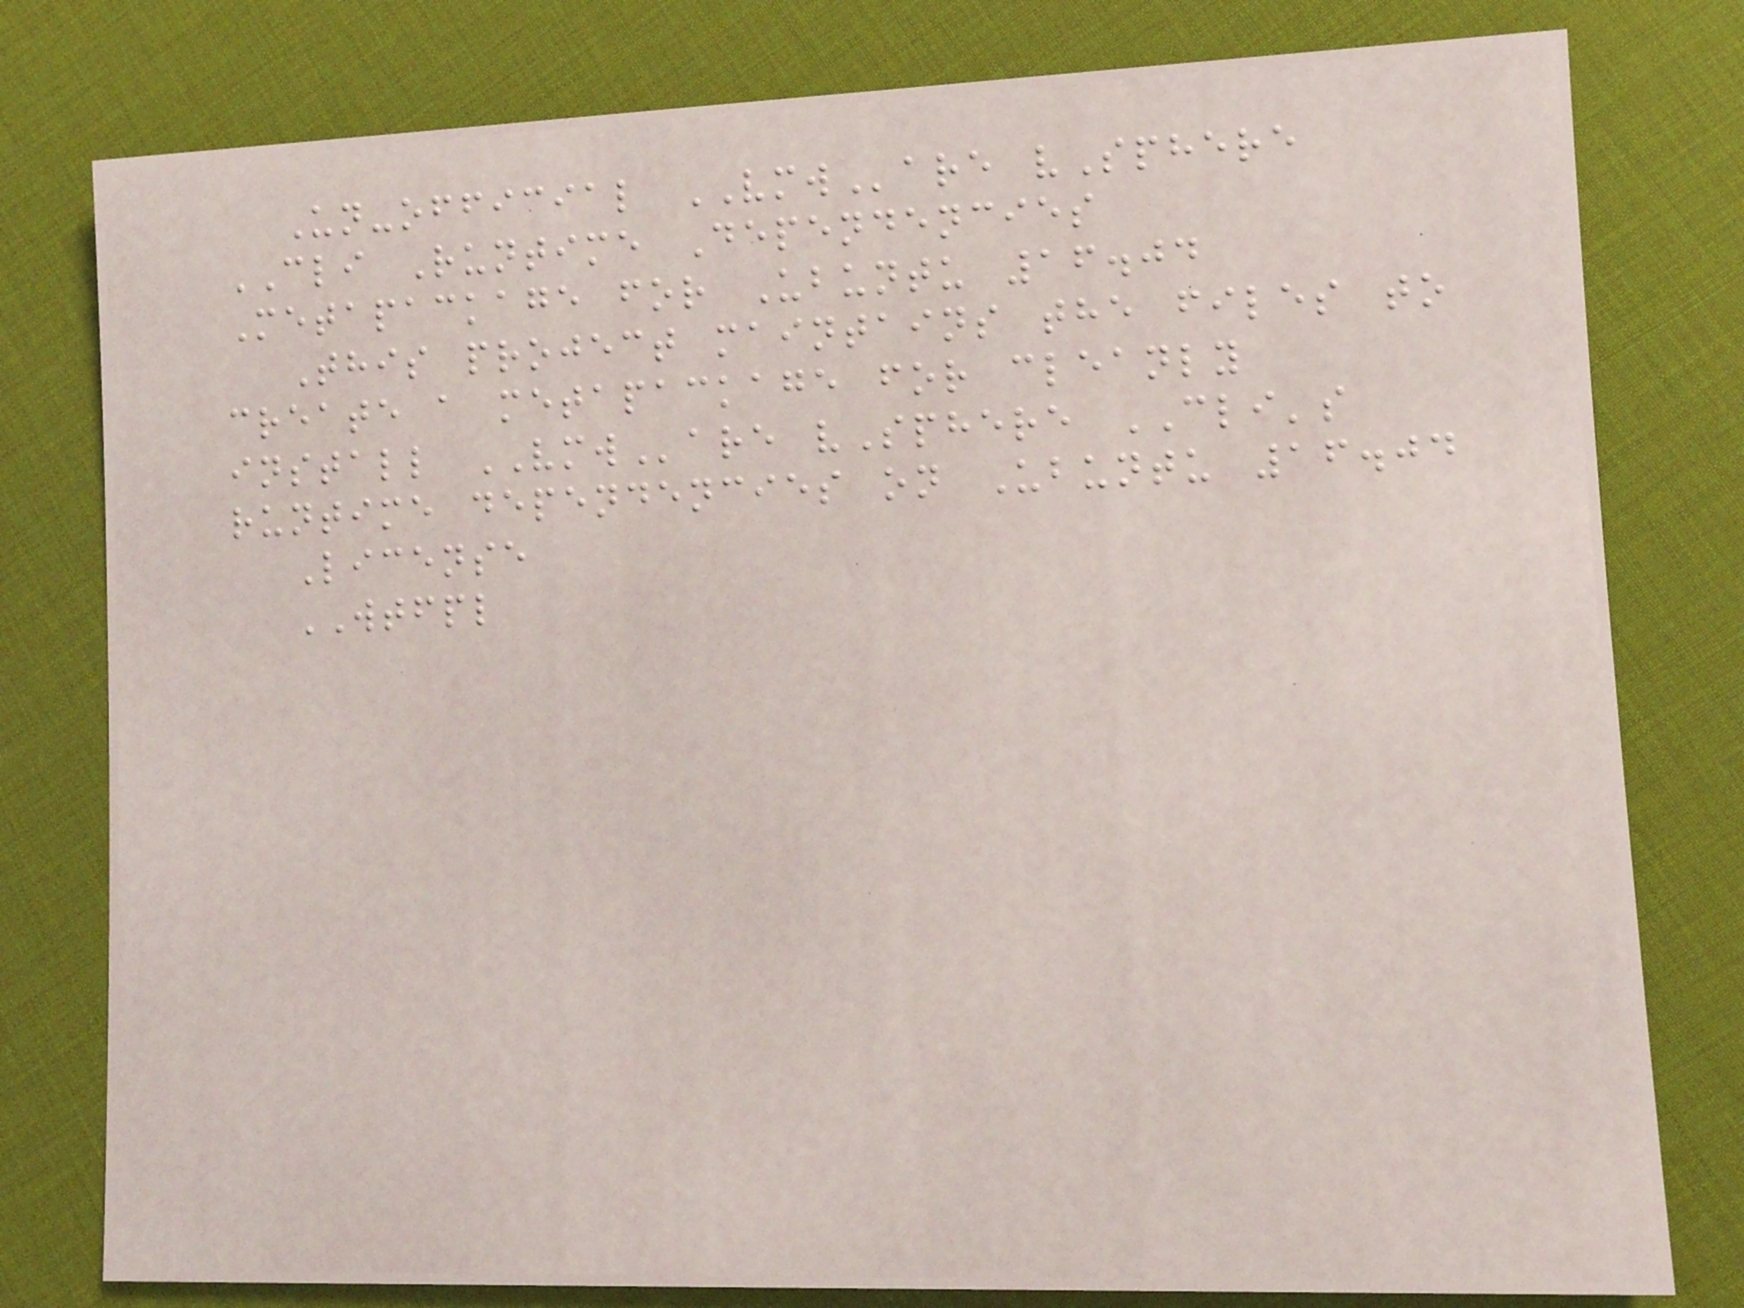Un-official VMWare vSphere
CLI Runtime Dependencies
Metapackage for Ubuntu 16.04
This project maintains the files to
create a metapackage for cleanly
install VMWare vSphere CLI's
runtime dependencies on Ubuntu 16.04
License
WTFPL
